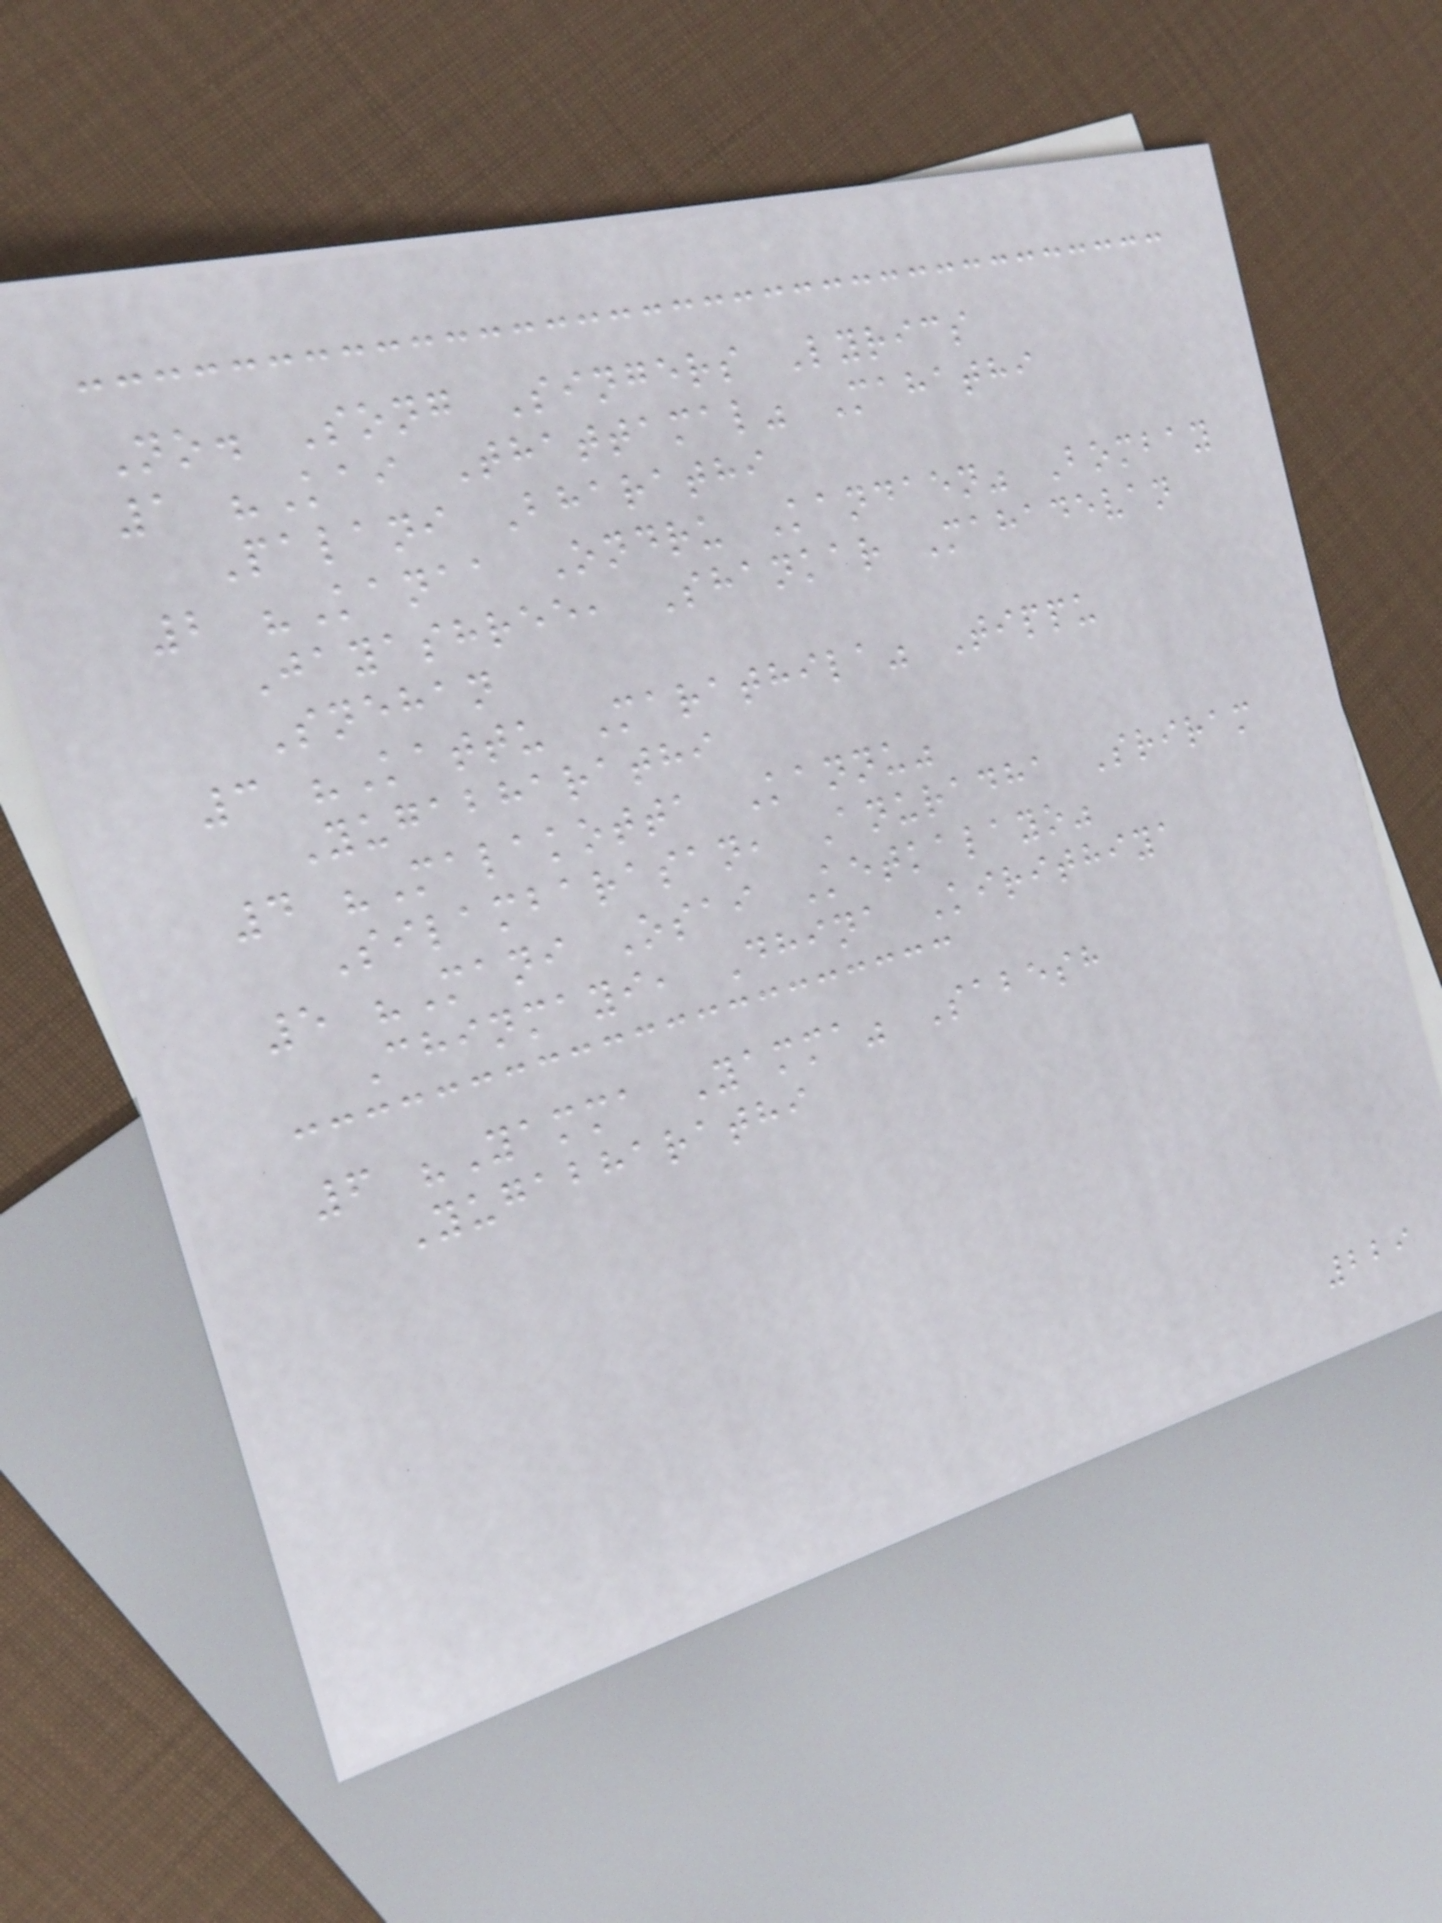No. Song Singers Lyrics
1 "Kai Thattamal" Mahathi
Palani Bharathi
2 "Kanaa Ondru Kandaen" Bombay
Jayashree, Shankar Mahadevan
Snehan
3 "Kattu Marathila" Tippu
Yugabharathi
4 "Malakotta Kannu"
Silambarasan, Anuradha Sriram
5 "Mani Osai Ketkalayo"
Chinmayi, Dhina Kirithiya
6 "Yamma Yamma" Sabesh
Yugabharathi
229
